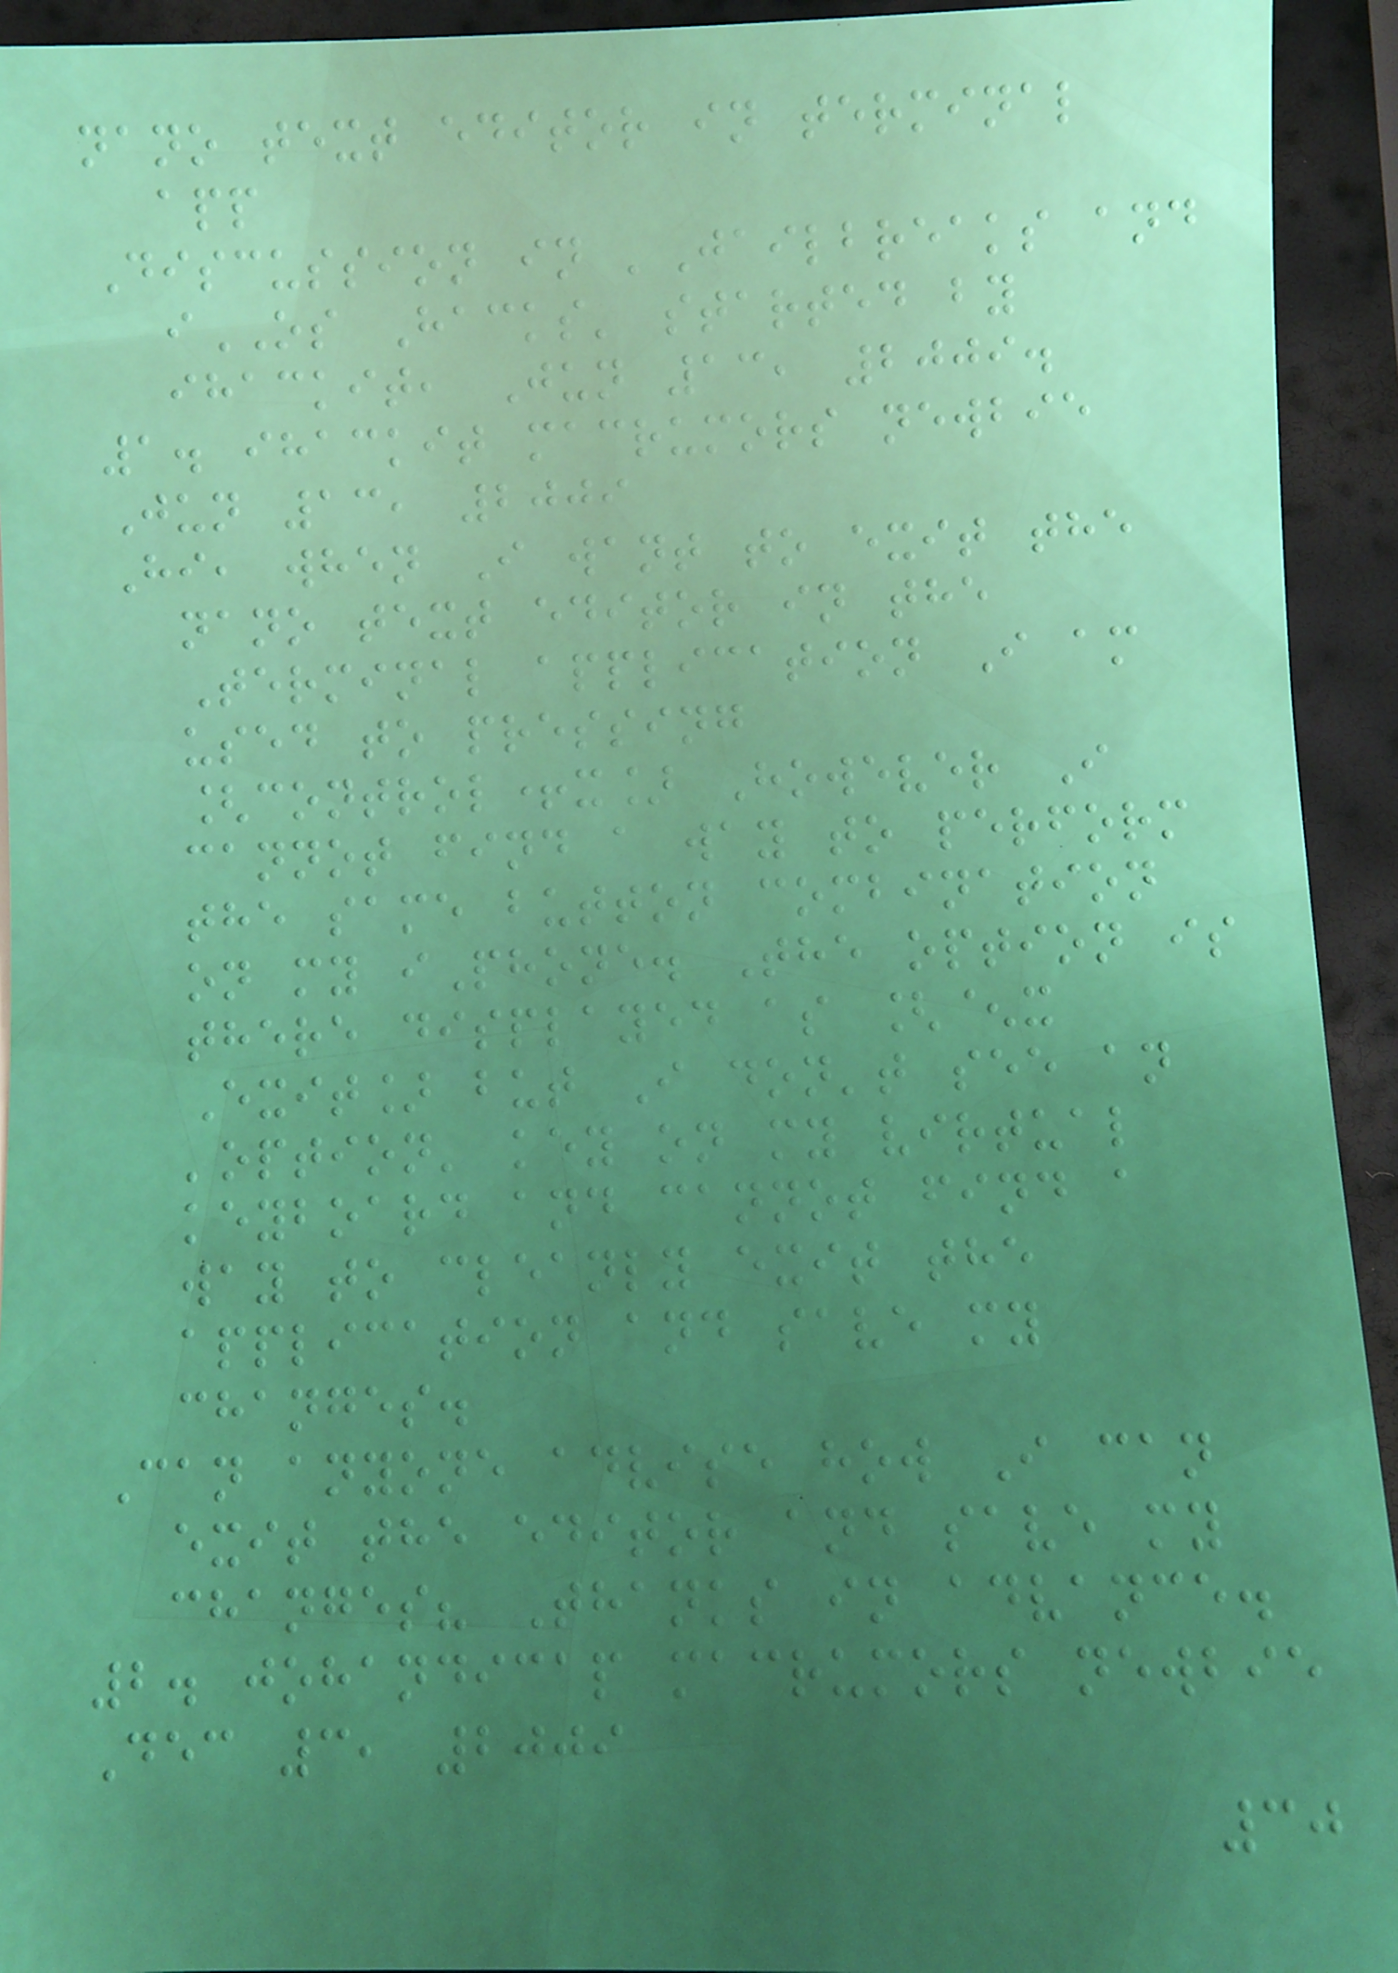nano text editor in terminal
app
Discussion in 'Jailbreaks and
iOS Hacks' started by
ihackit, Jun 13, 2009.
1. ihackit macrumors newbie
Jun 13, 2009
Hi, when I want to exit the
nano text editor in the
Terminal application I am
used to pressing
[control+x] However I
cannot find a way to perform
the same button combination
on my iPhone. The option is
there displayed as [^x
Exit] but I don't see an
'option' key on my virtual
keyboard and cannot find a
way to cleanly exit the
application and save my
changes.
Can anyone advise how I can
exit the editor and save my
changes? Thanks in advance.
2. johandicap macrumors newbie
Dec 3, 2009
30
